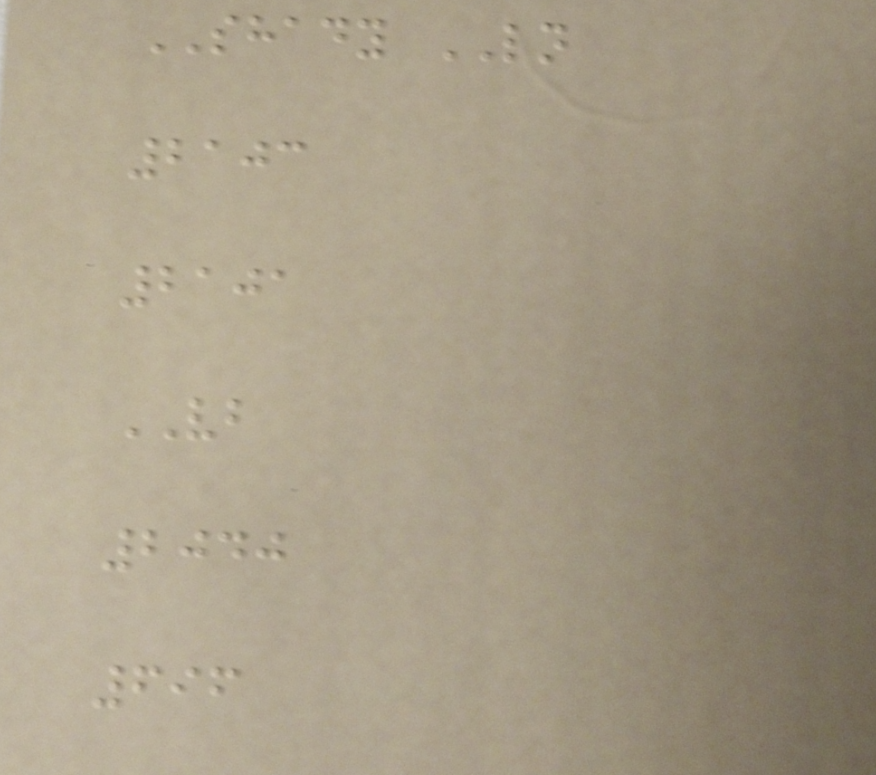SHADY LN
2103
2101
VB
2040
696
